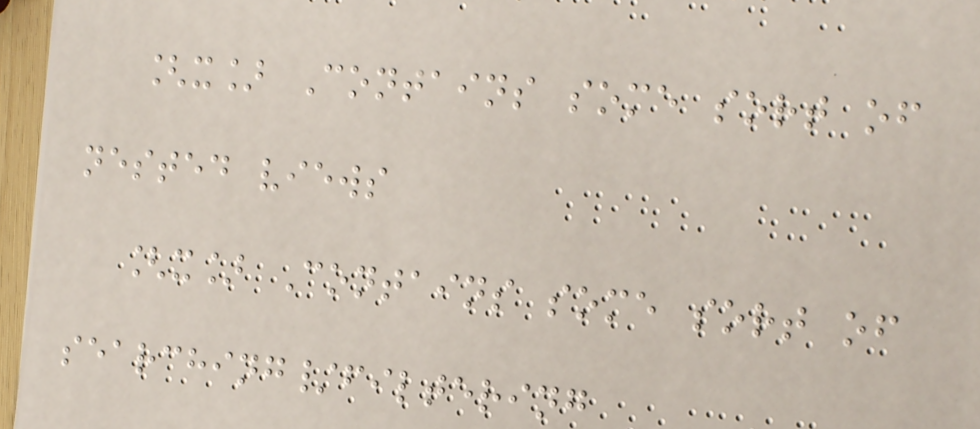[x] Contains some sort of
nested views
[x] Contains some sort of
searching/filtering
